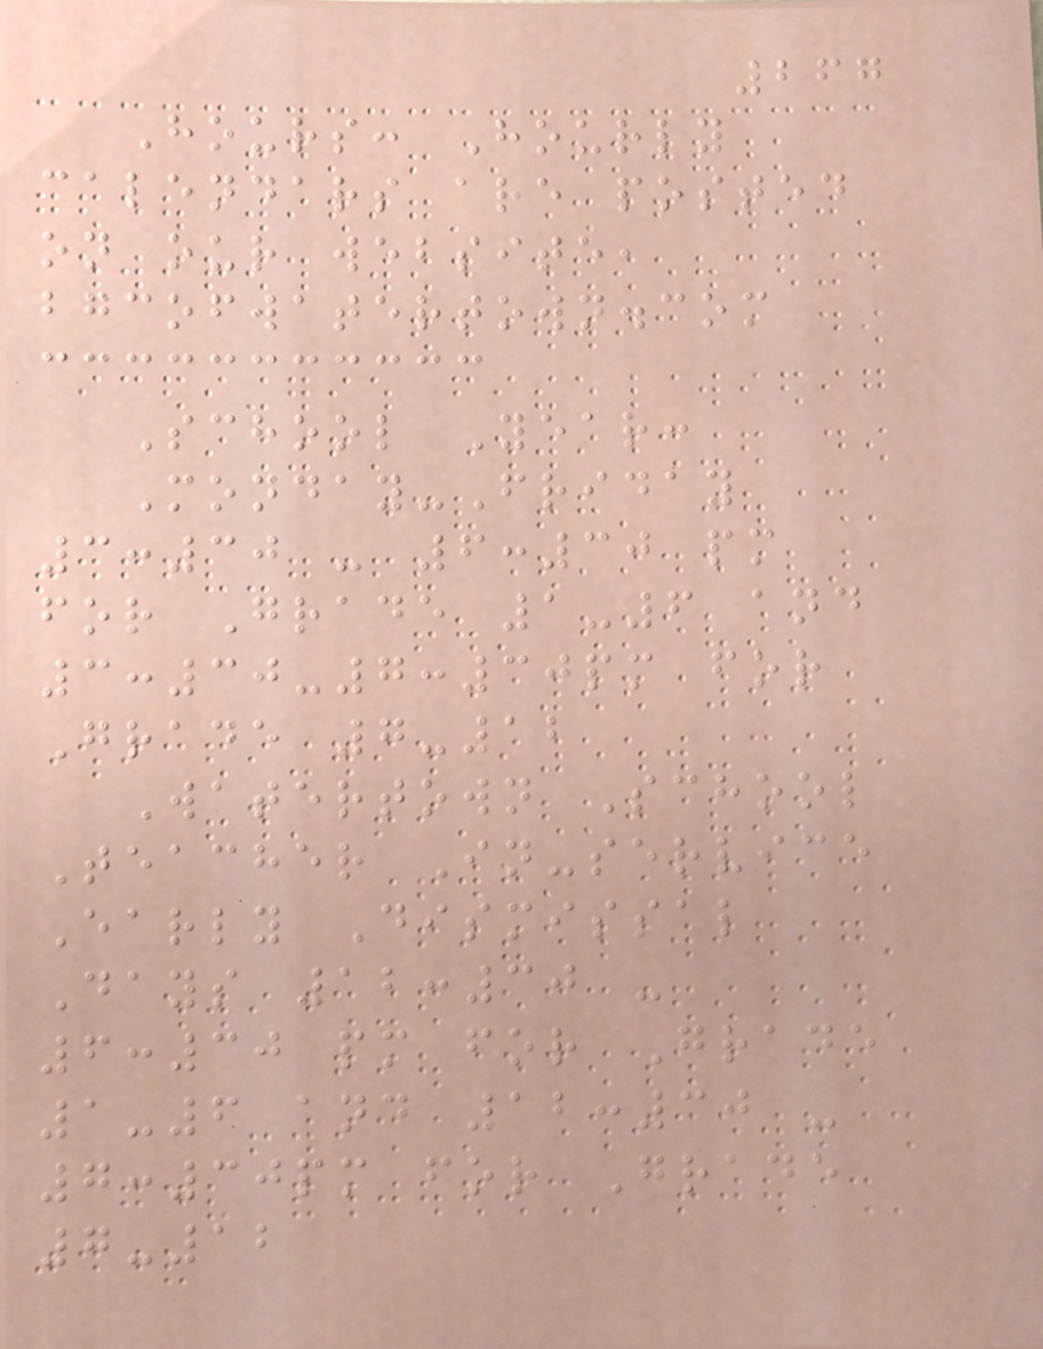267
Hours: Hourly
calendars are posted
on our website,
bgcofwatertown.com
School Year:
Monday-Friday
3:30 - 6:30 pm
for Grade 1-6 and
3:30-7:30pm for
Grade 7-12
Watertown School
Teacher In-service
Early Dismissal
Days 12:30 -
6:30 pm for Grade
1-6 and 12:30 -
7:30pm for Grade
7-12
